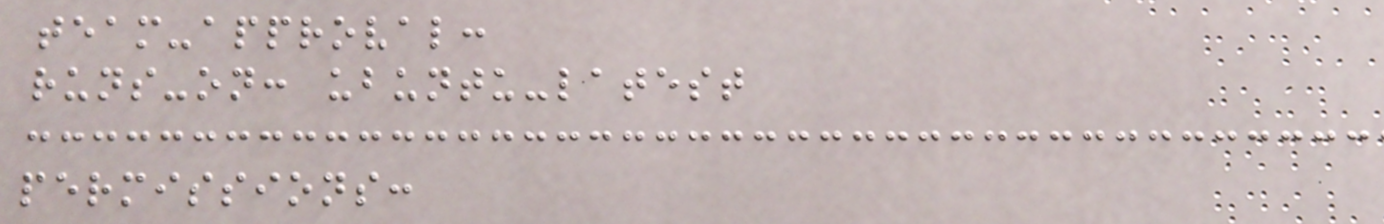team-approval:
runs-on: ubuntu-latest
permissions:
